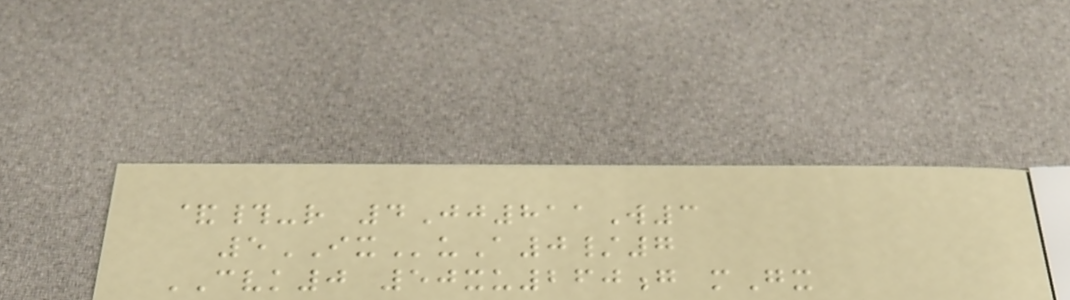&#-r 4Jj811W3
5IXuA0/7
CVK0 50xu260g mGx
